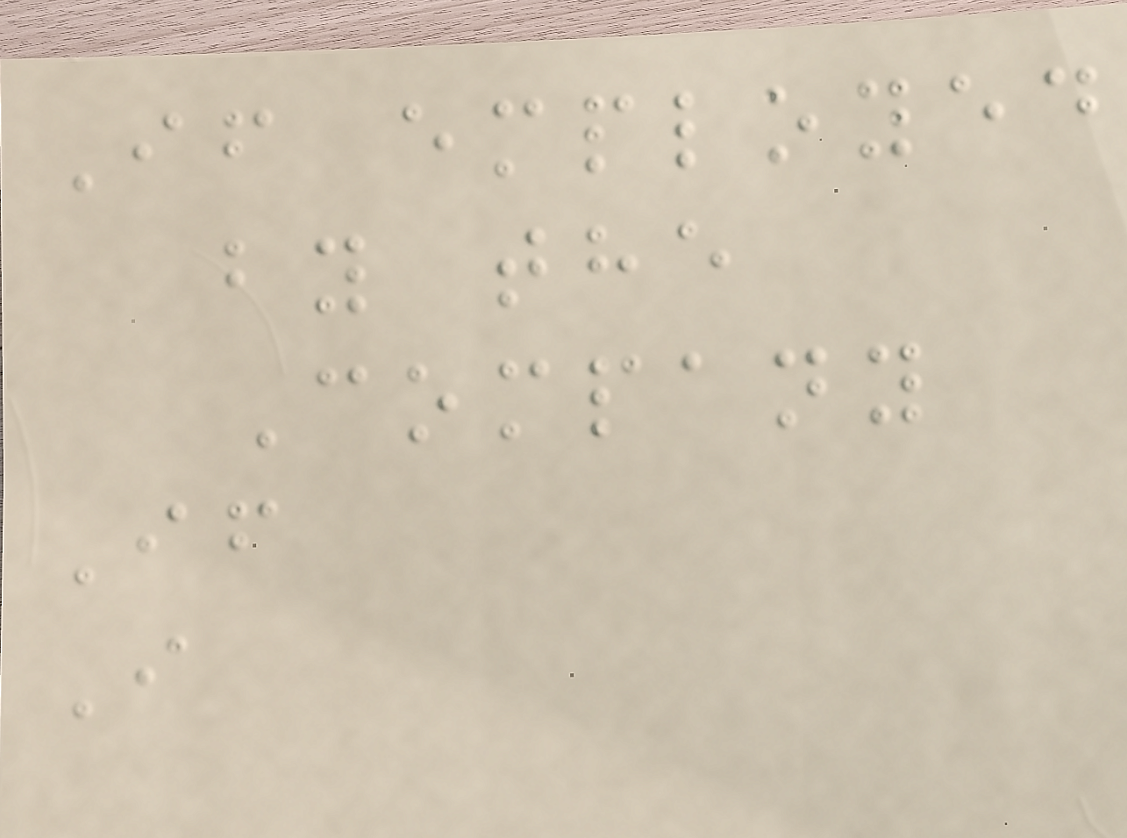If employed
by the
Company
If
I
